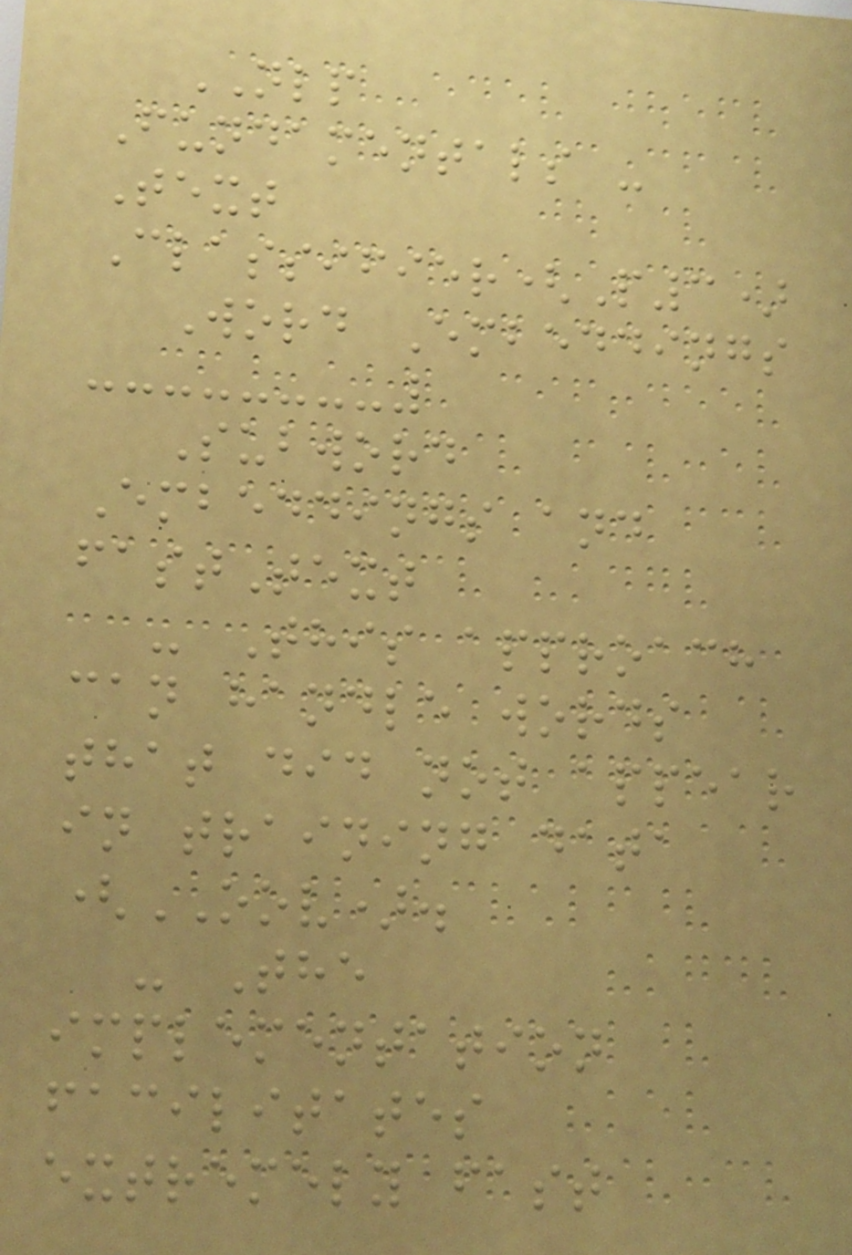NLP
Fundamentals -
Text
Classifier(P3)
Word Embeddings
Subword
Embeddings and
fastText
- This approach
can handle words
that did not appear
in training data
(OOV).
- The
implementation
facilitates
extremely fast
